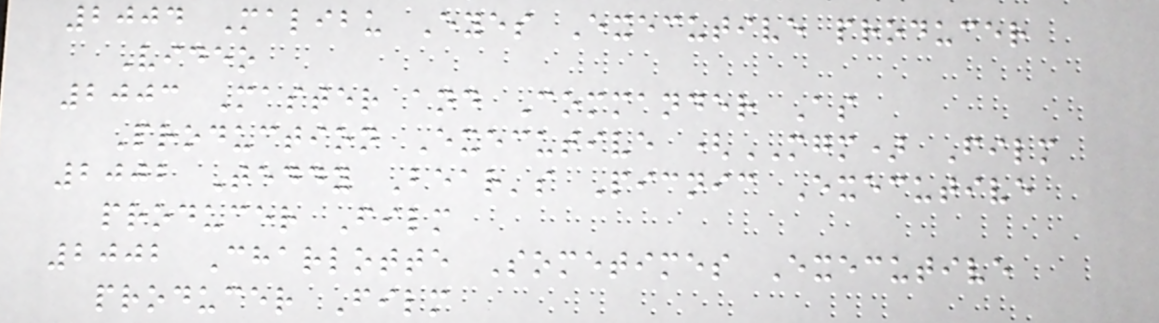2004 Malibu Eyes Executive producer
Video
2003 Master and Commander As
Production Executive (MGM) Film
2002 Teddy Bear's Picnic Executive
producer Film
2002 Charlotte Sometimes Executive
producer Film
